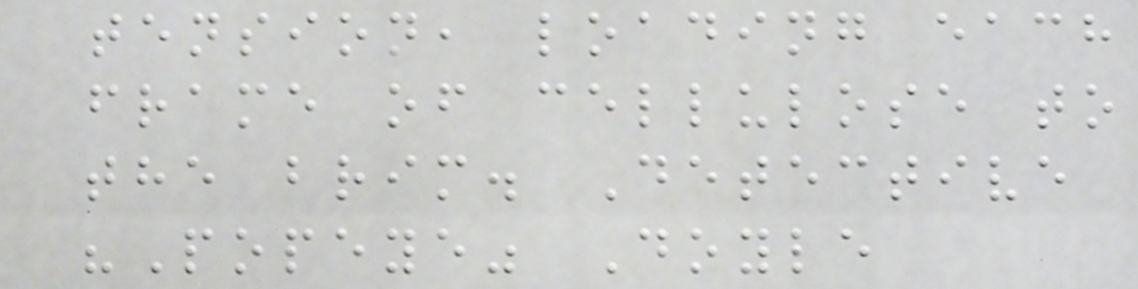tension, loading each
frame of cellulose to
the brim. Detective
"Popeye" Doyle
